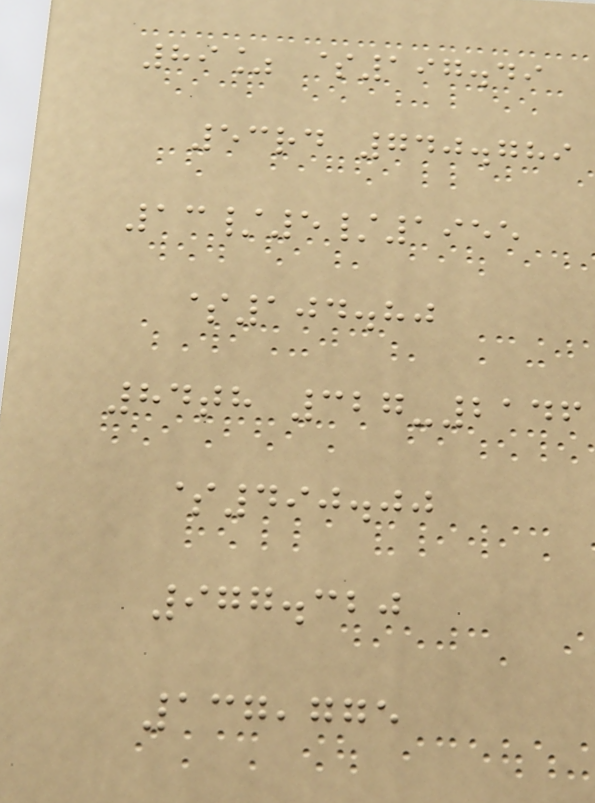89% $197.49
53rd 740.789
13/5/1955
$104.80
84th 327-2146
$490.00
977.320
137,775
